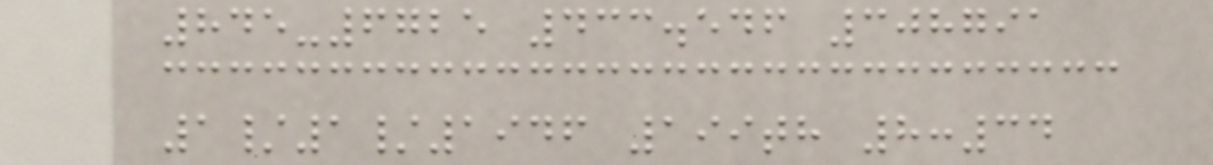845-6725 433.546 308791
1/1/1946 199th 8:34
